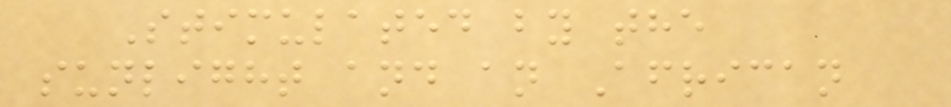Stimulated by the
sunlight and an African
